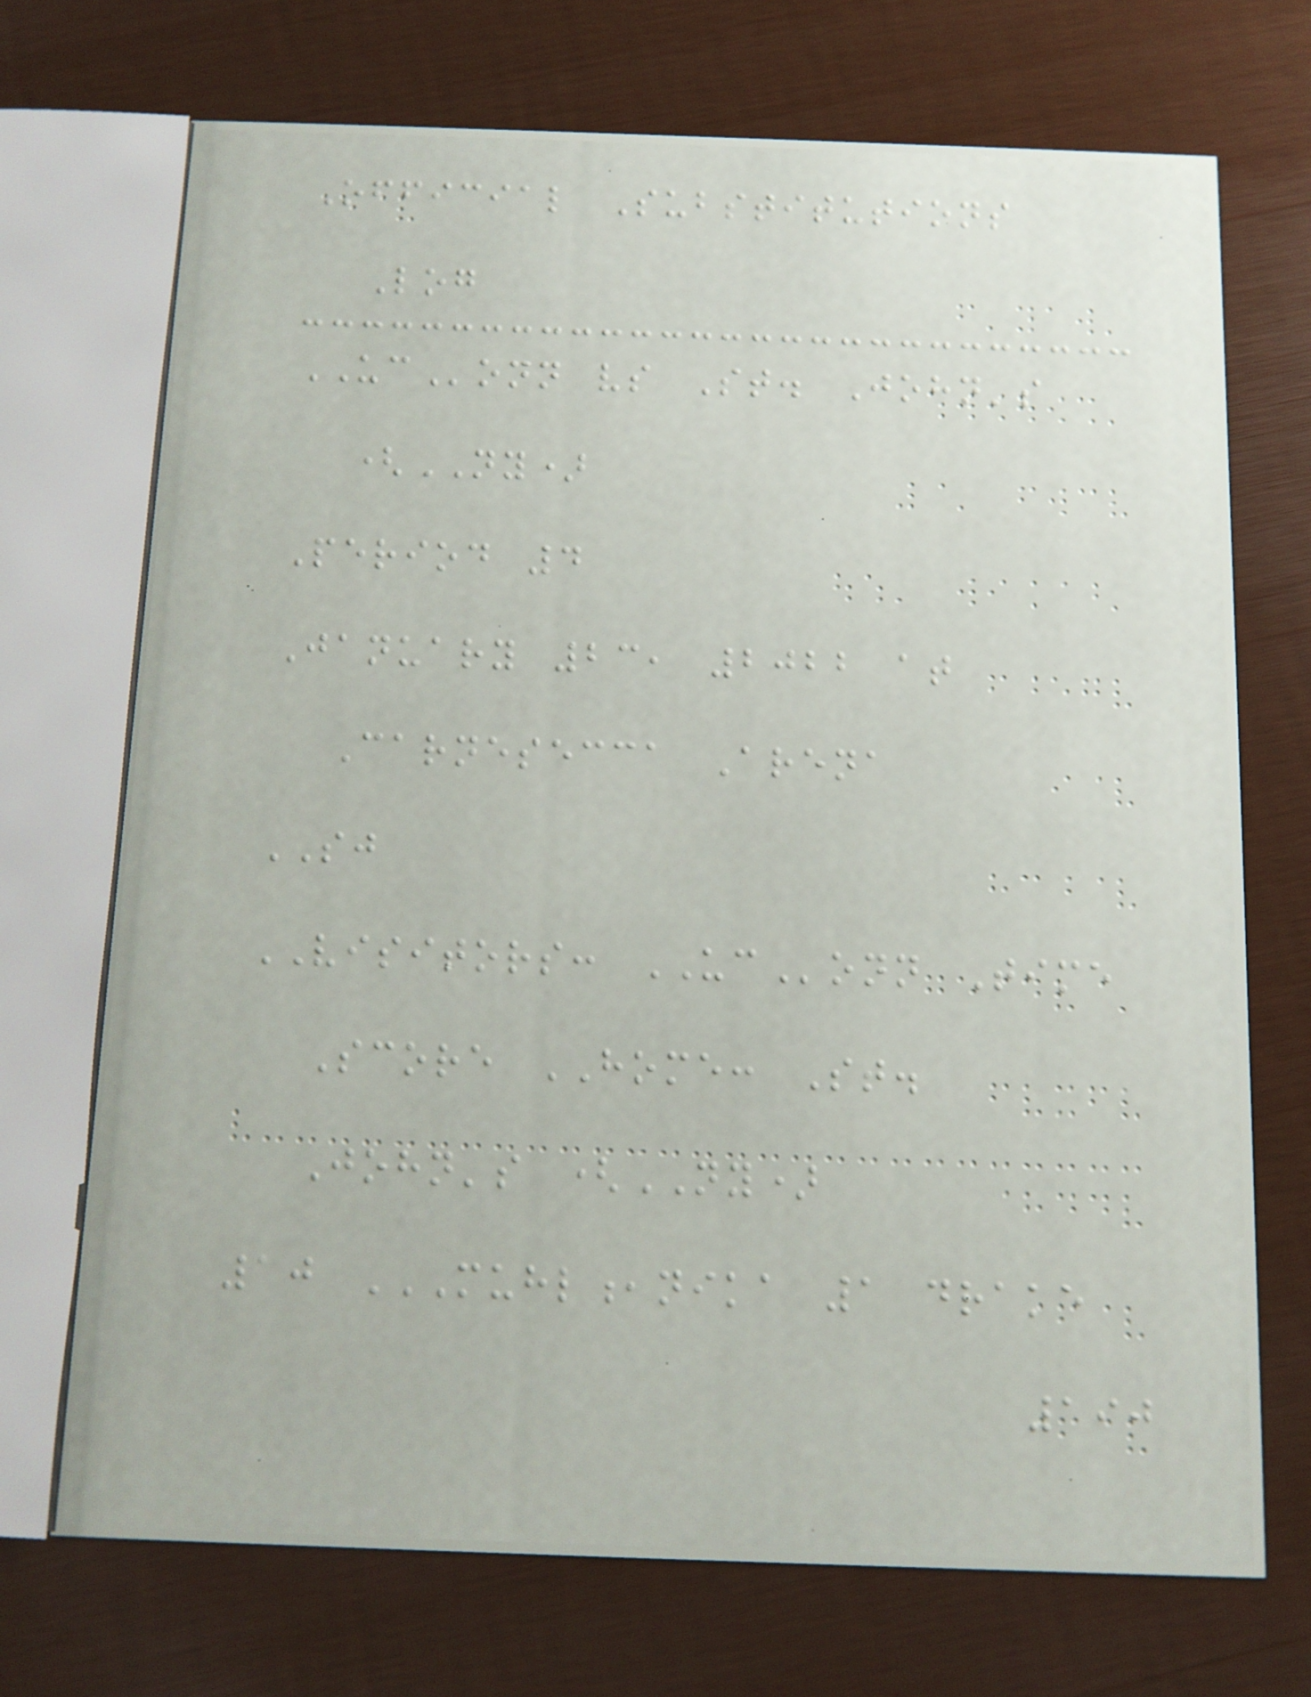Official Substitutions
Log
UConn vs St. John's
(NY)
Period 4
January 23, 2022 at
Carnesecca Arena
SJ
VISITORS: UConn Time
Score HOME: St.
John's (NY)
10 MUHL,NIKA 1 DRAKE
190
